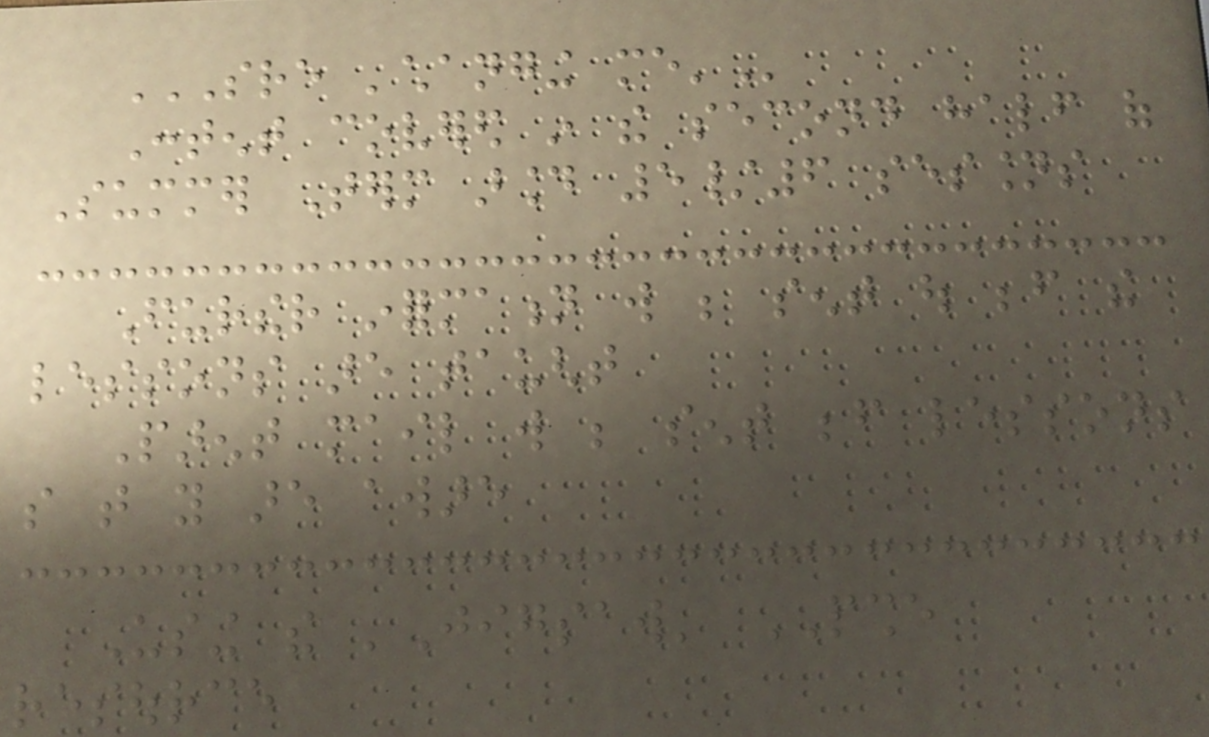SRE 'CHANGING ME'
Content covered in the second half of
Summer Term around 5/6 sessions
Further information will be sent out before the
lessons are taught
Parent mail will be sent before lessons
so that you are aware
Using the 'Jigsaw' PSHE
resource
